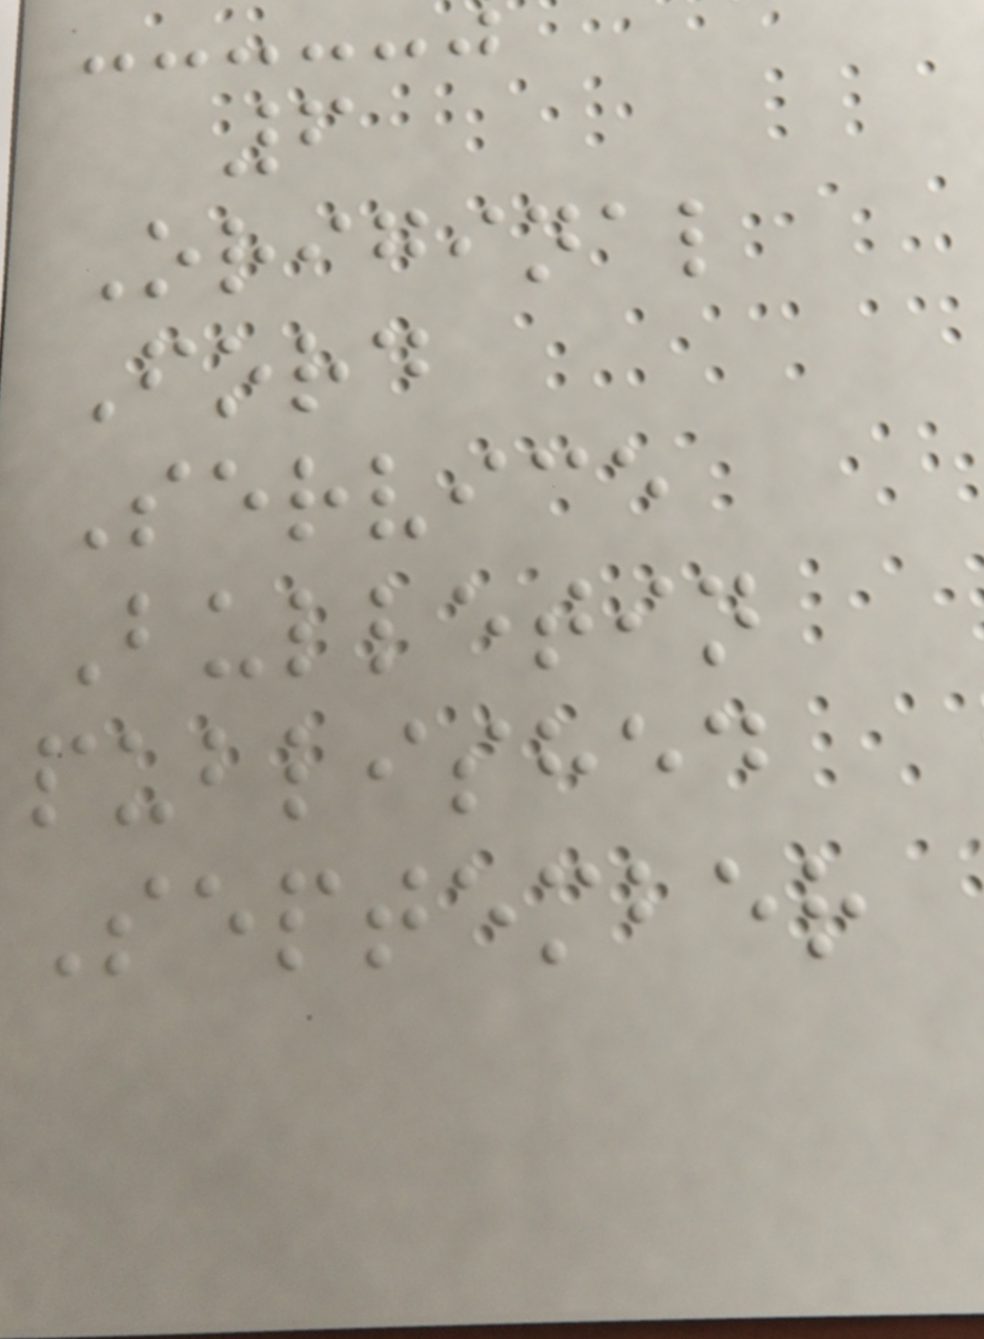6
Original
Ford
Service
Bulletin
published
September
